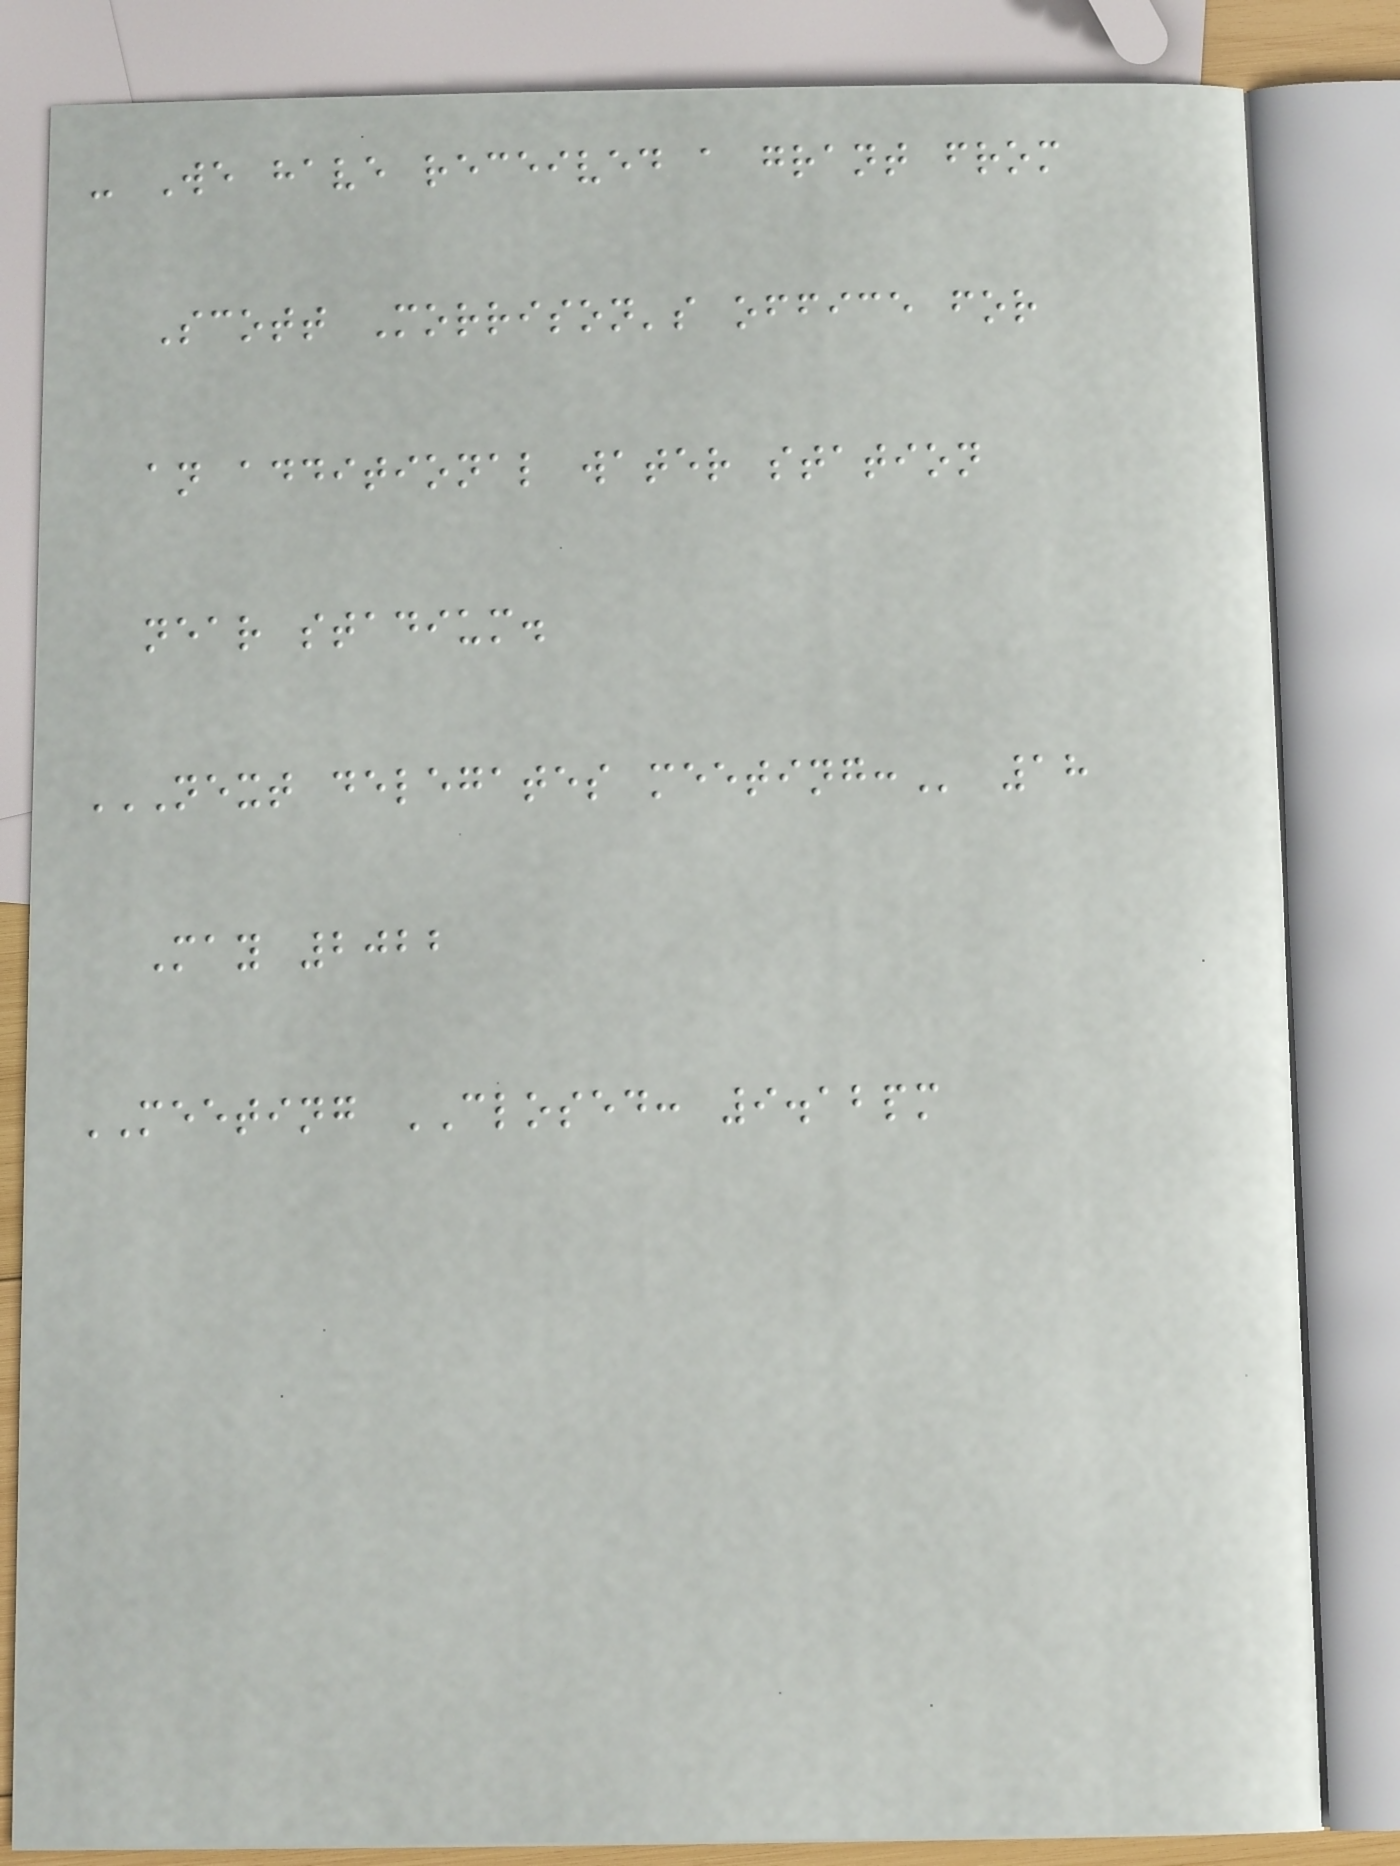- We have received a grant from
Scott Morrison's office for
an additional water station
near stadium.
NEXT DELEGATES MEETING: 18
May 2022
MEETING CLOSED: 9.12pm
